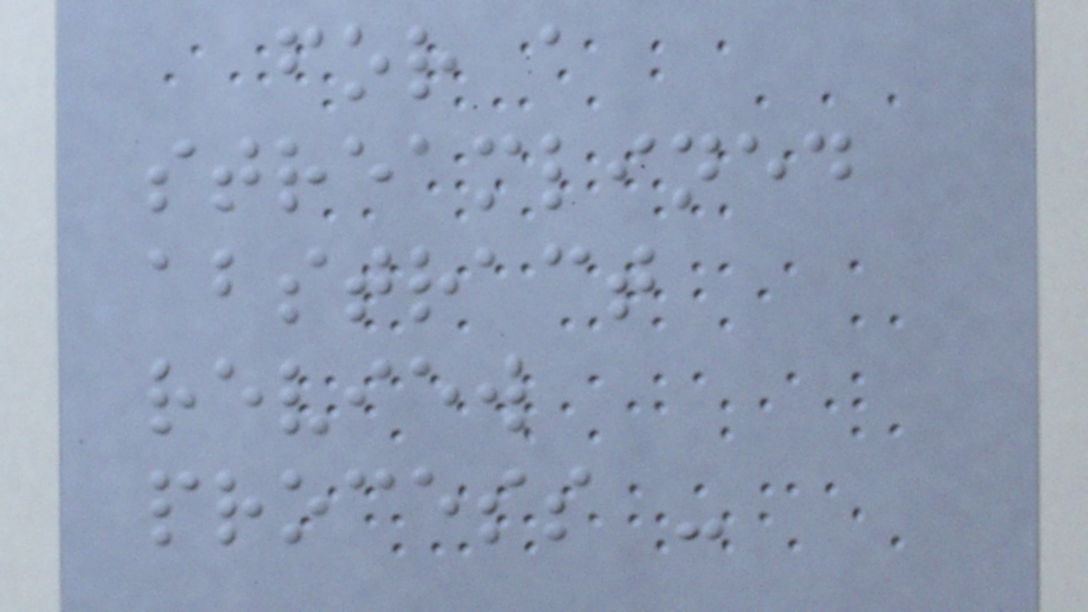for a
streamlined
abstract
review
process -
